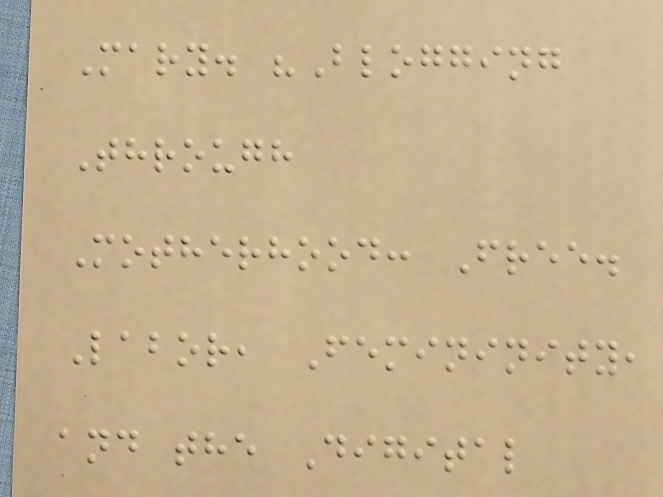Mary. "Blogging
Through
Motherhood: Free.
Labor, Femininity,
and the Digital
